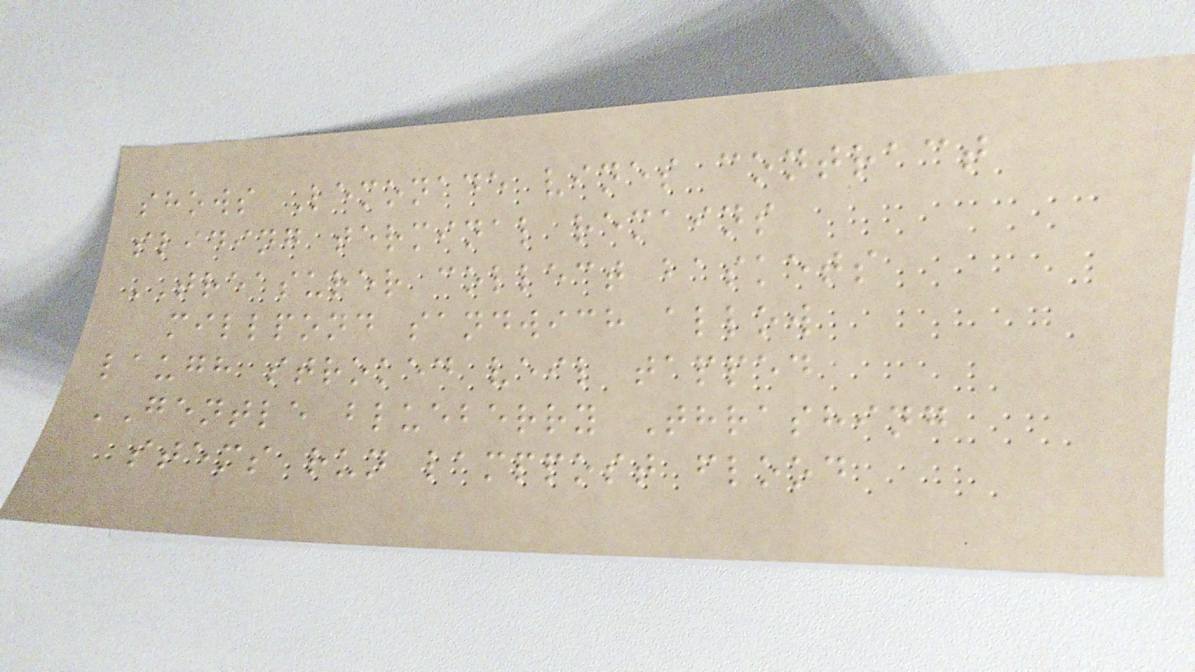shows Lemonade vines contract
sliding terminal remains
TREASURER collect baskets
millpond sandwich allow
laugh stroked veil tapped
GENTLE blueberry Thrashing
stems run lamppost flood
